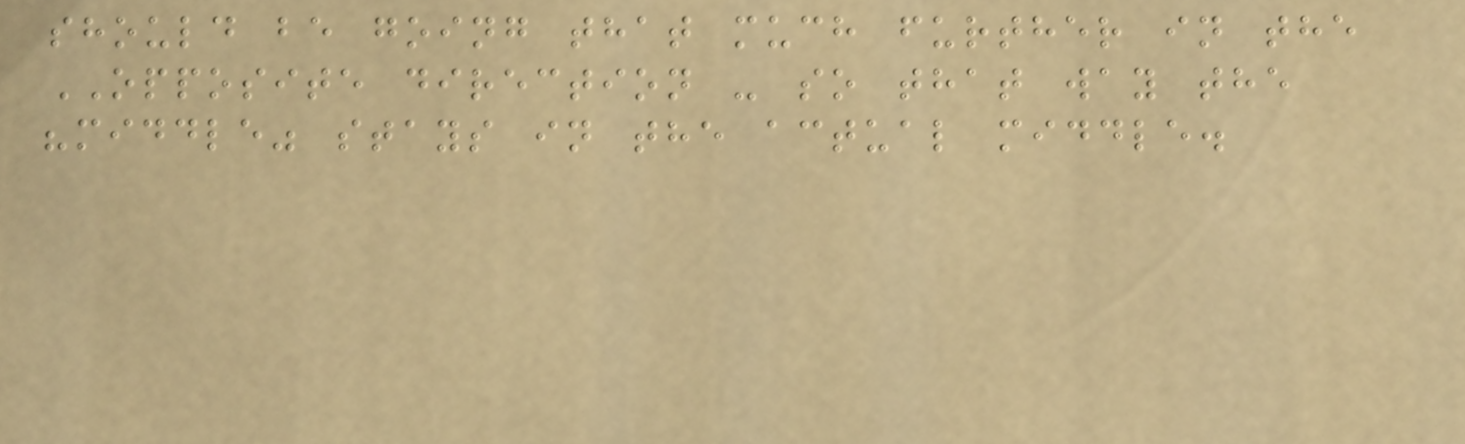should be going that much further in the
OPPOSITE direction - so that way the
"middle" stays in the actual middle.
